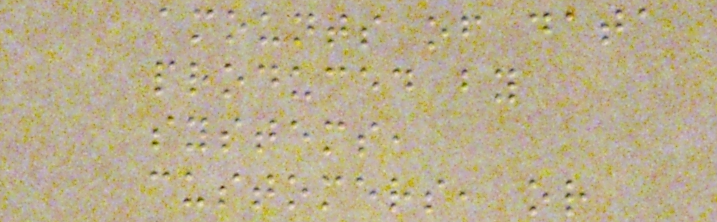amounts of data
produced by
systems,
customers, or
